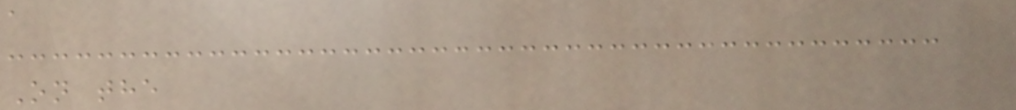a
On the
